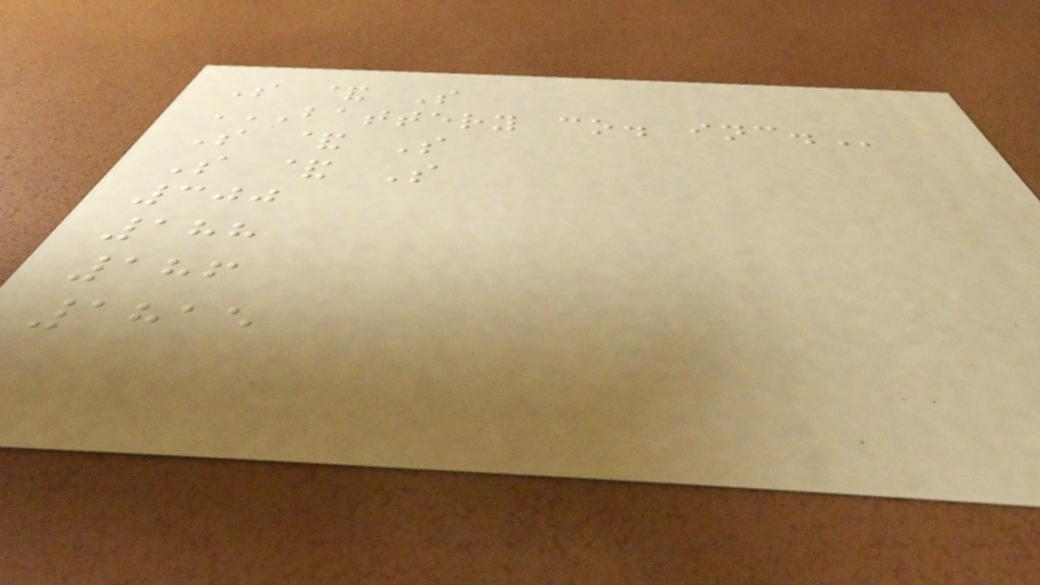S & S
BATTERY CO. INC.
S & S
S & S
300
188
186
1815
